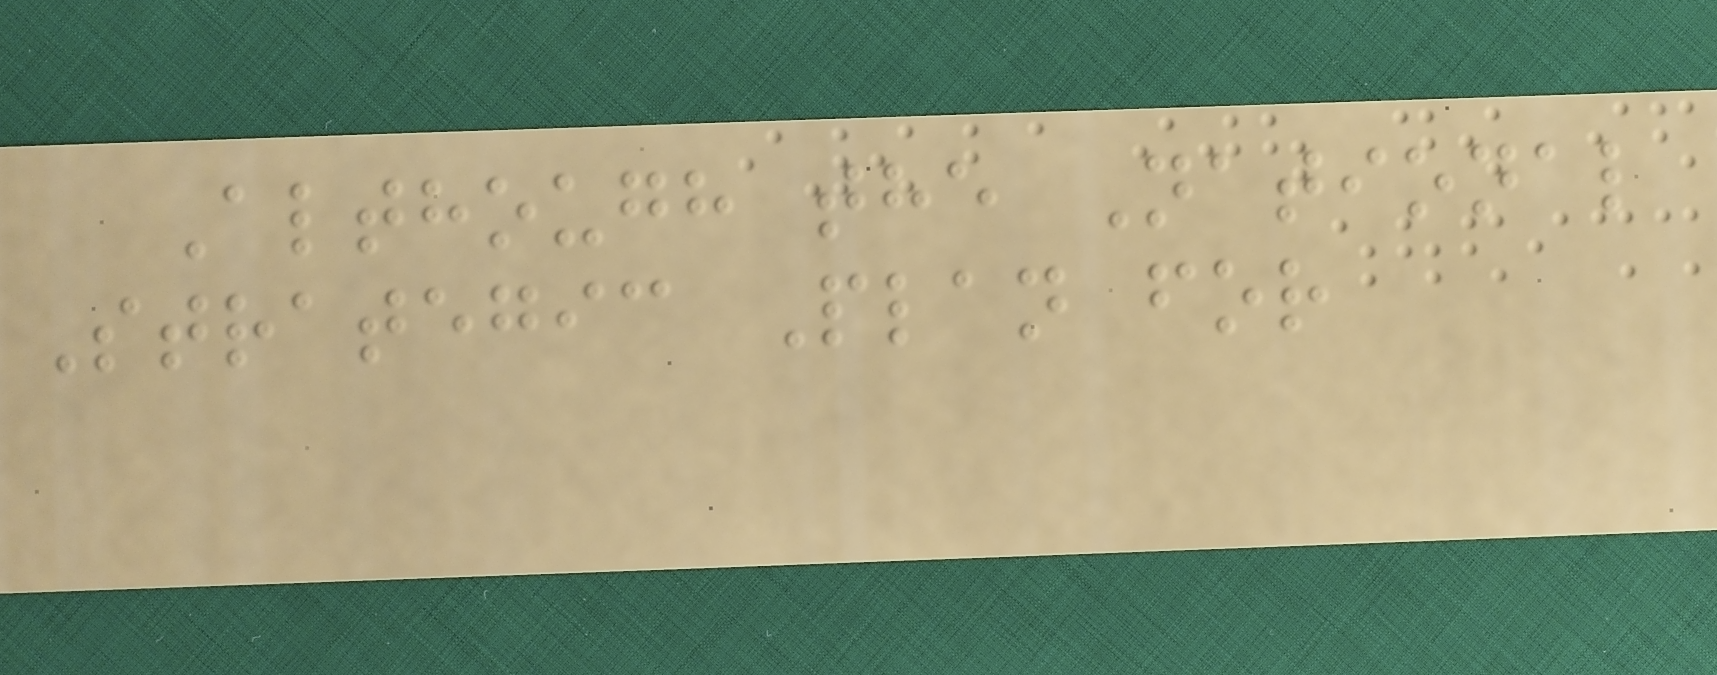Although the National
Strategic Plan for
